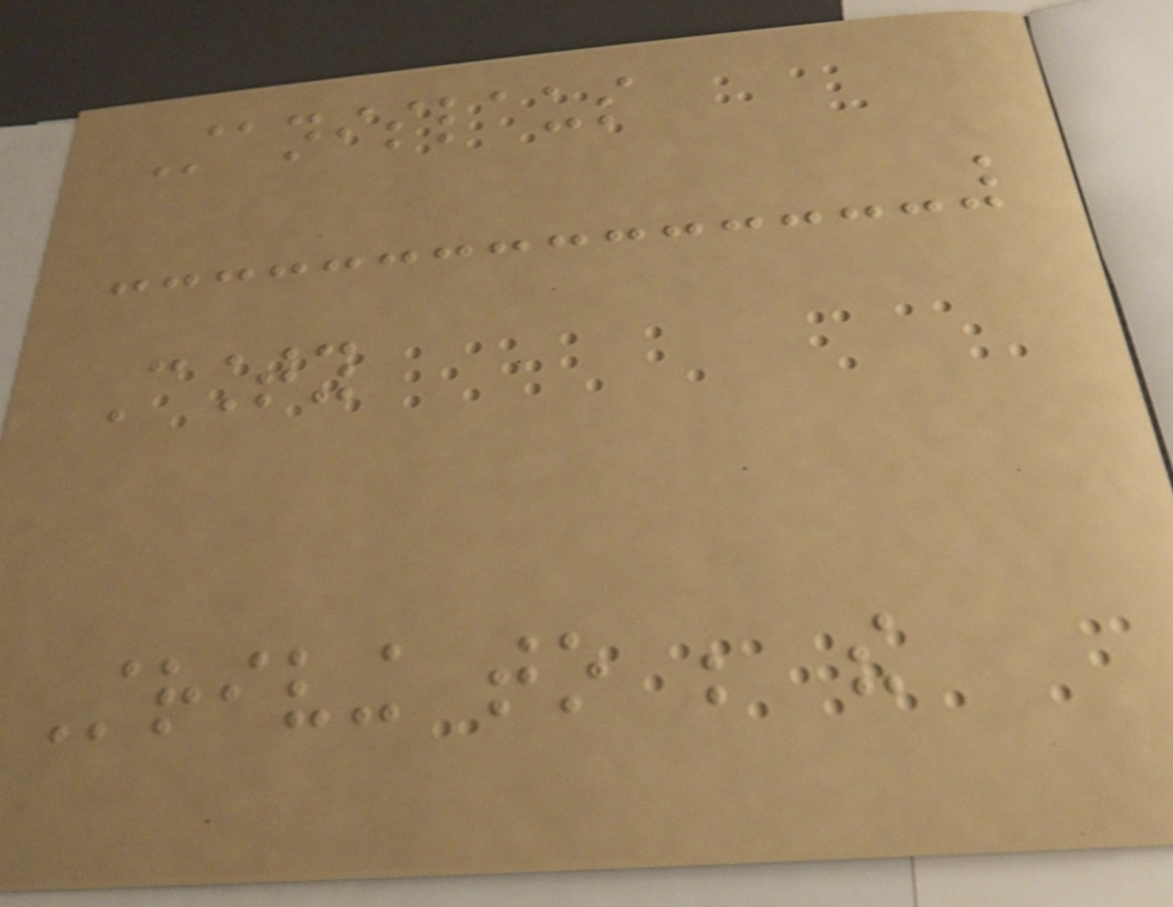Stanislaus
County
Striving to be the
